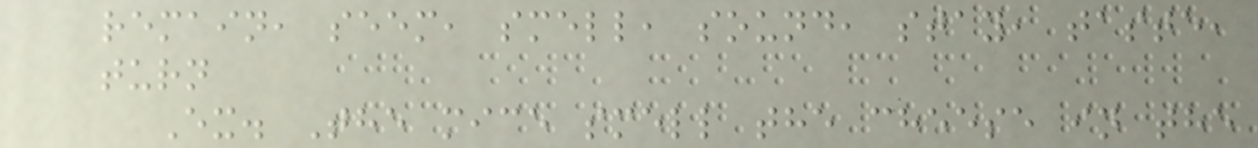remain, seem, smell, sound, stay, taste,
turn
Ex. The mice smell the cheese in the
